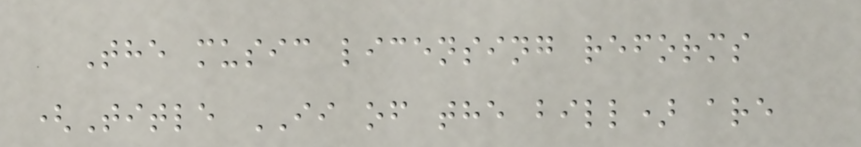The music licensing reforms
(Title II of the bill) are
